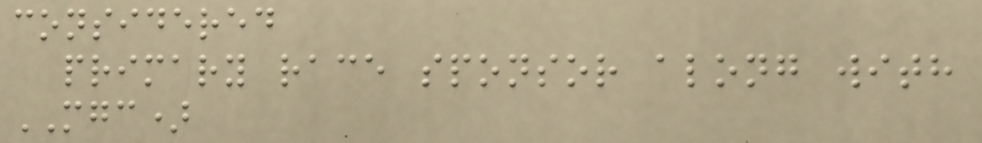considered
primary race sponsor along with
MGC)
